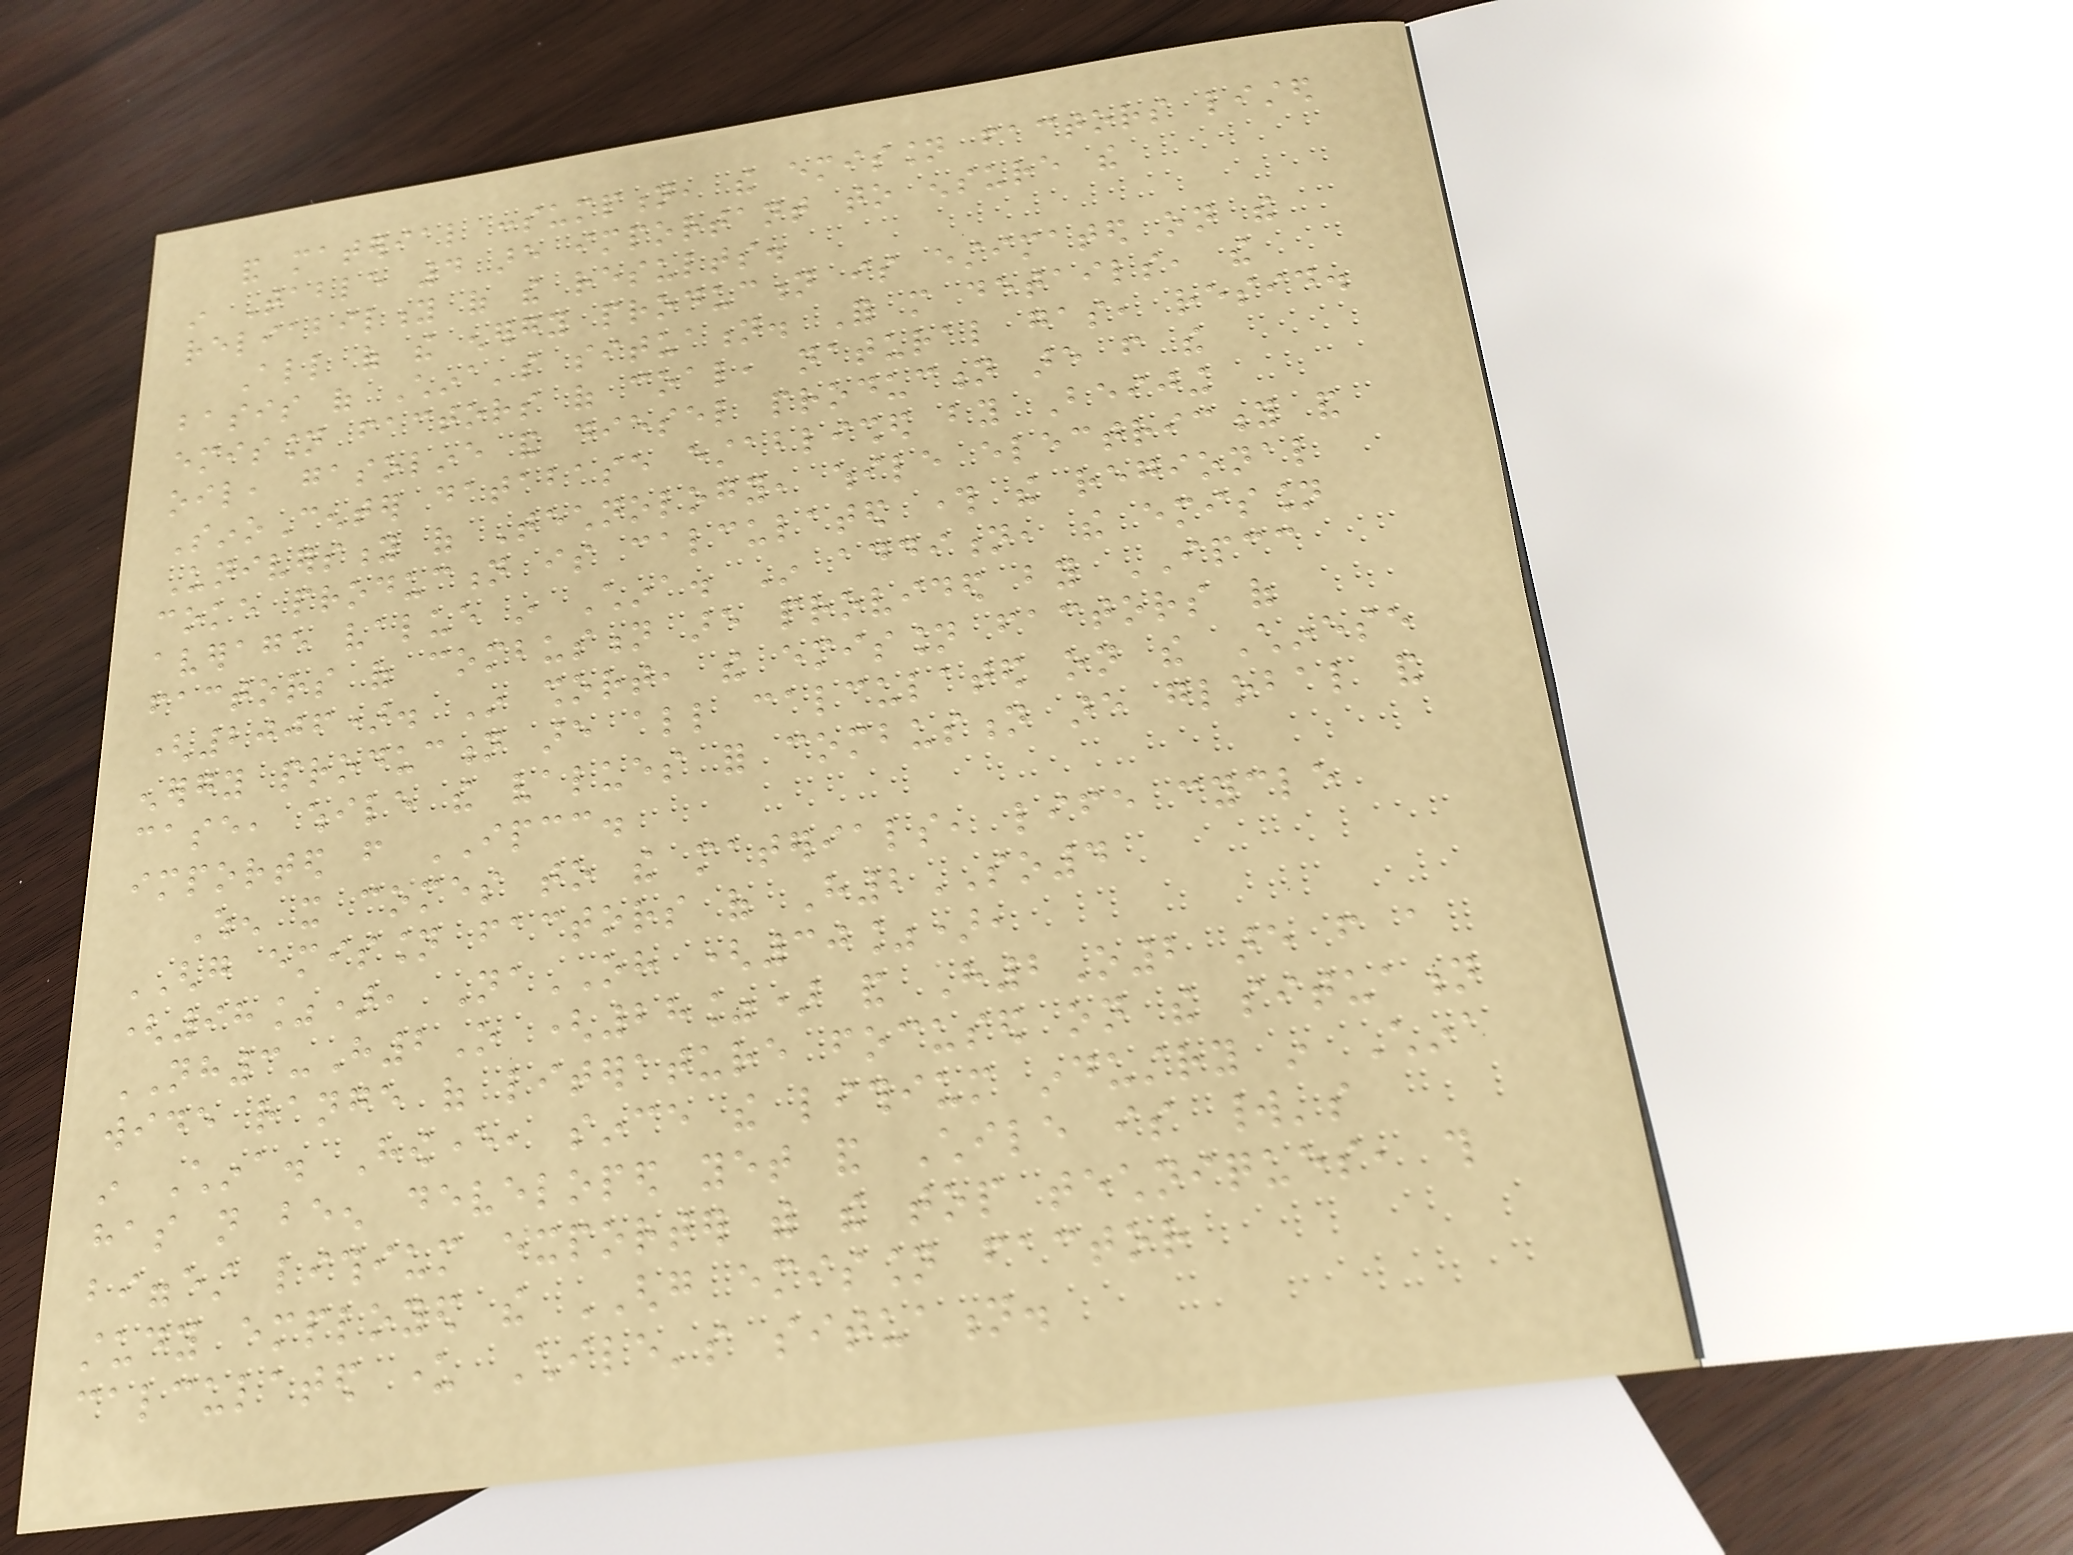and material consumption, the emission factors listed
in Table 4 are important to ensure the
reliability of the results.
All of the energy production is estimated on the
basis of China's situation. For more details, the
emission factors of coal, natural gas, resid.
oil, gasoline and diesel production are from the
SinoCenter database established by Beijing
University of Technology, while electricity and
coke production is calculated through the regional
average value in China. In addition, the emission
factors of combustion are provided by IPCC
(2006). In short, the emission factors of
energy production are all calculated on the Chinese
case, while the values for combustion are global and
imported from IPCC.
When it comes to the materials, life cycle
GHG emission factors of H2SO4
(98%), NaOH (30%),
NH3-H2O (28%) and H2O2 are from a
wide range of literature focused on the situation
in China. However, since the lithium industry in China
has not been developed yet and Chile is world's
biggest lithium exporter with the top techniques, this
study employed the GHG emission factor
calculated under Chile's situation.
